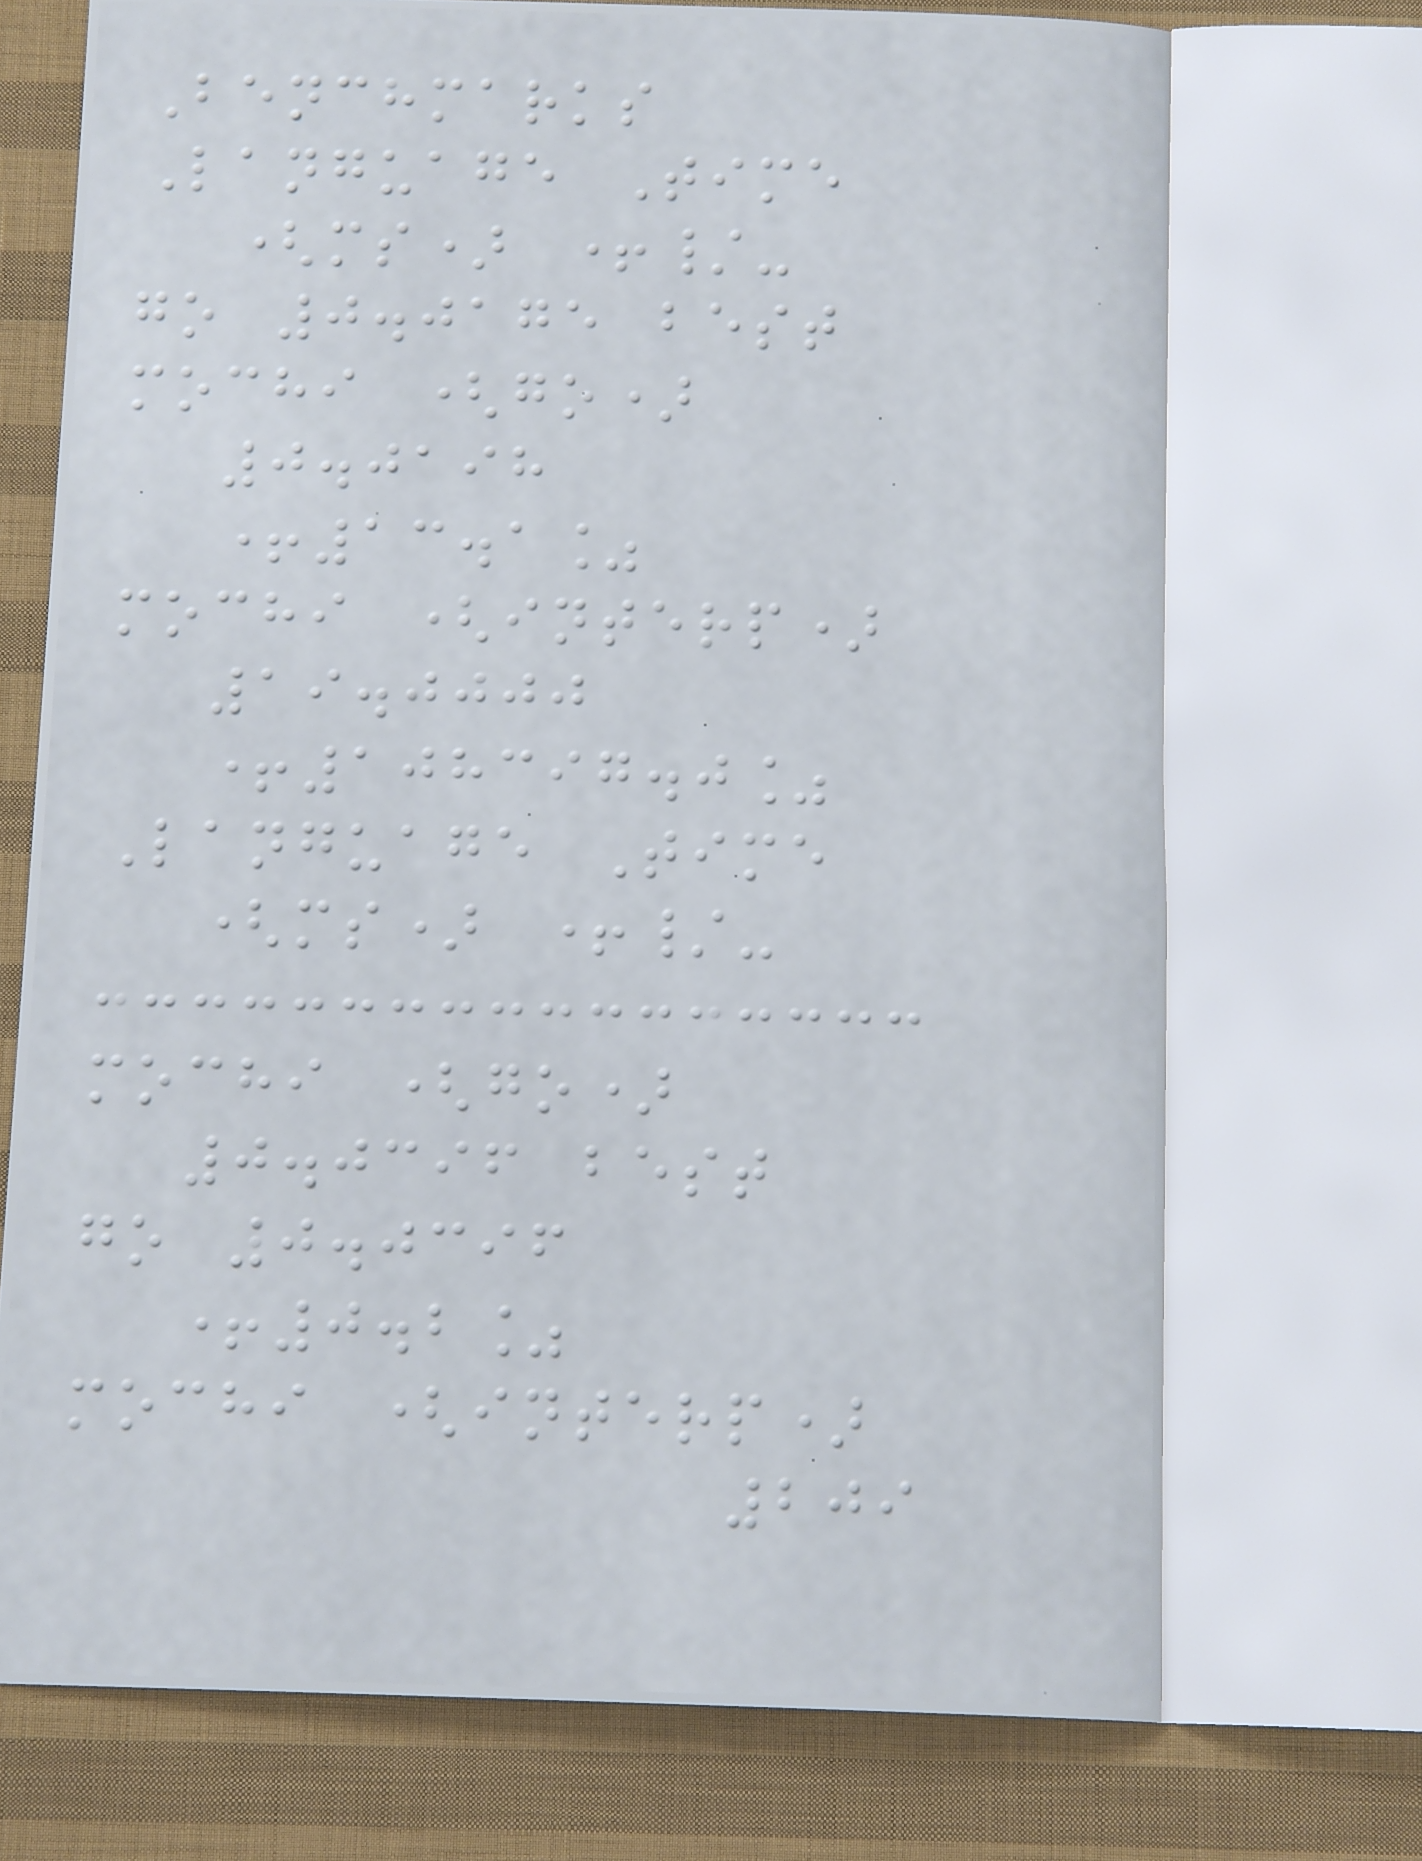Benchmarks
Language Time
(ms) +/-
go 0.0175 best
mochi (go)
0.0198
+13.1%
mochi (interp)
19.0000
+108397.0%
Language Time
(ms) +/-
mochi (go)
0.0396 best
go 0.0396
+0.2%
mochi (interp)
209
